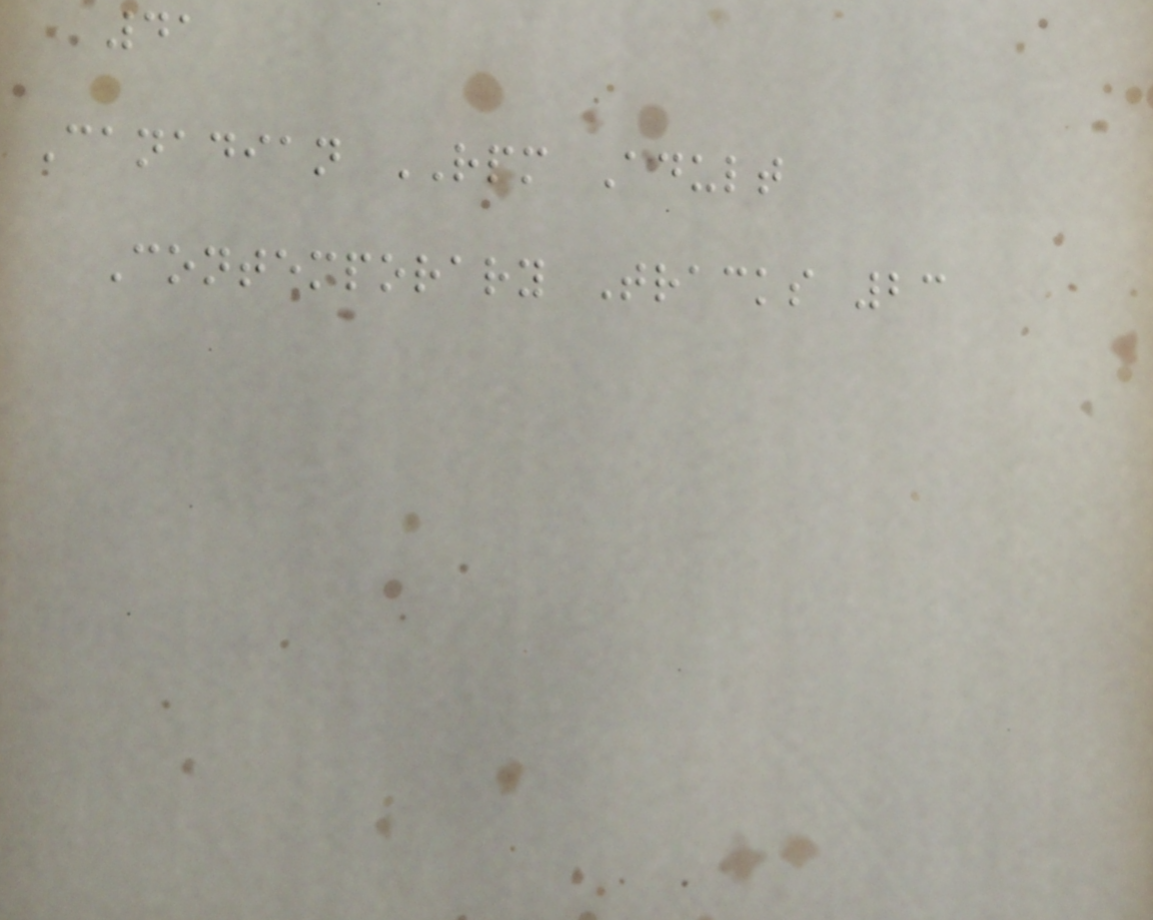41
Canadian RPM Adult
Contemporary Tracks 23
